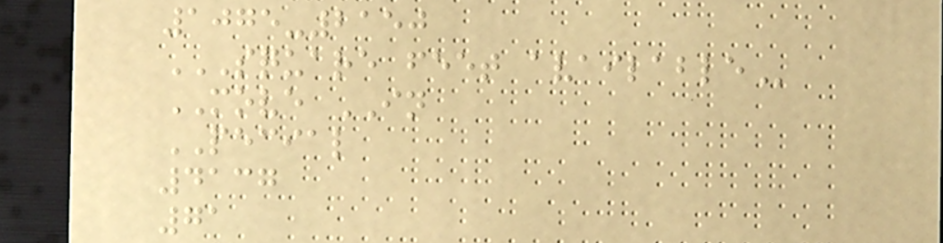1075-2150
SQUARE FEET AVAILABLE
MOVE IN
PECIAL
4137
71
